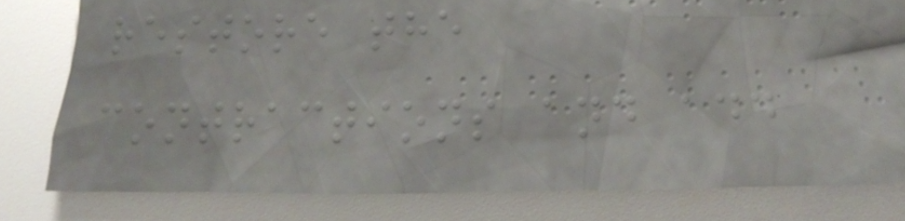restore the
contractions and add
